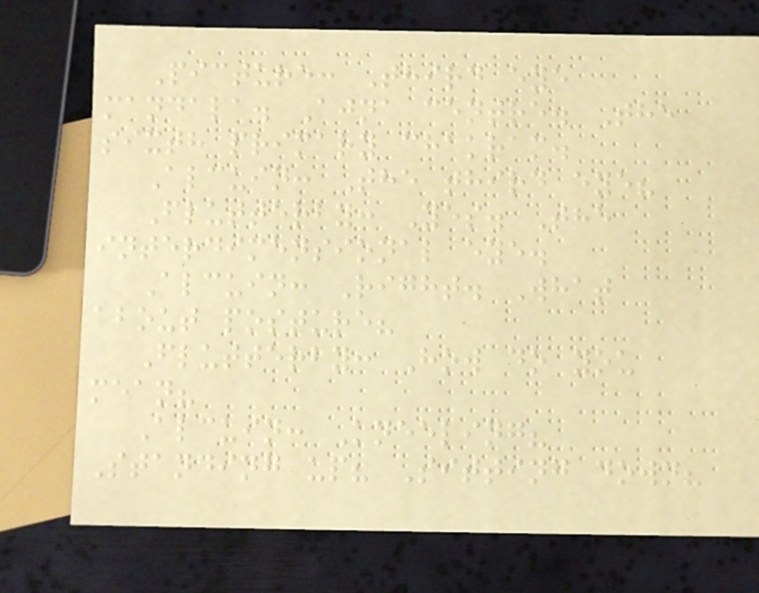Picture: Third eye
mandala. Ajna centre. The
sixth primary chakram.
Alcuin: The third eye?
Flutterby: Yes. The
interdimensional eye.
Alcuin: Right. What
about posture?
Flutterby: How do you
mean?
Alcuin: Kneeling?
Standing up? Sitting down?
